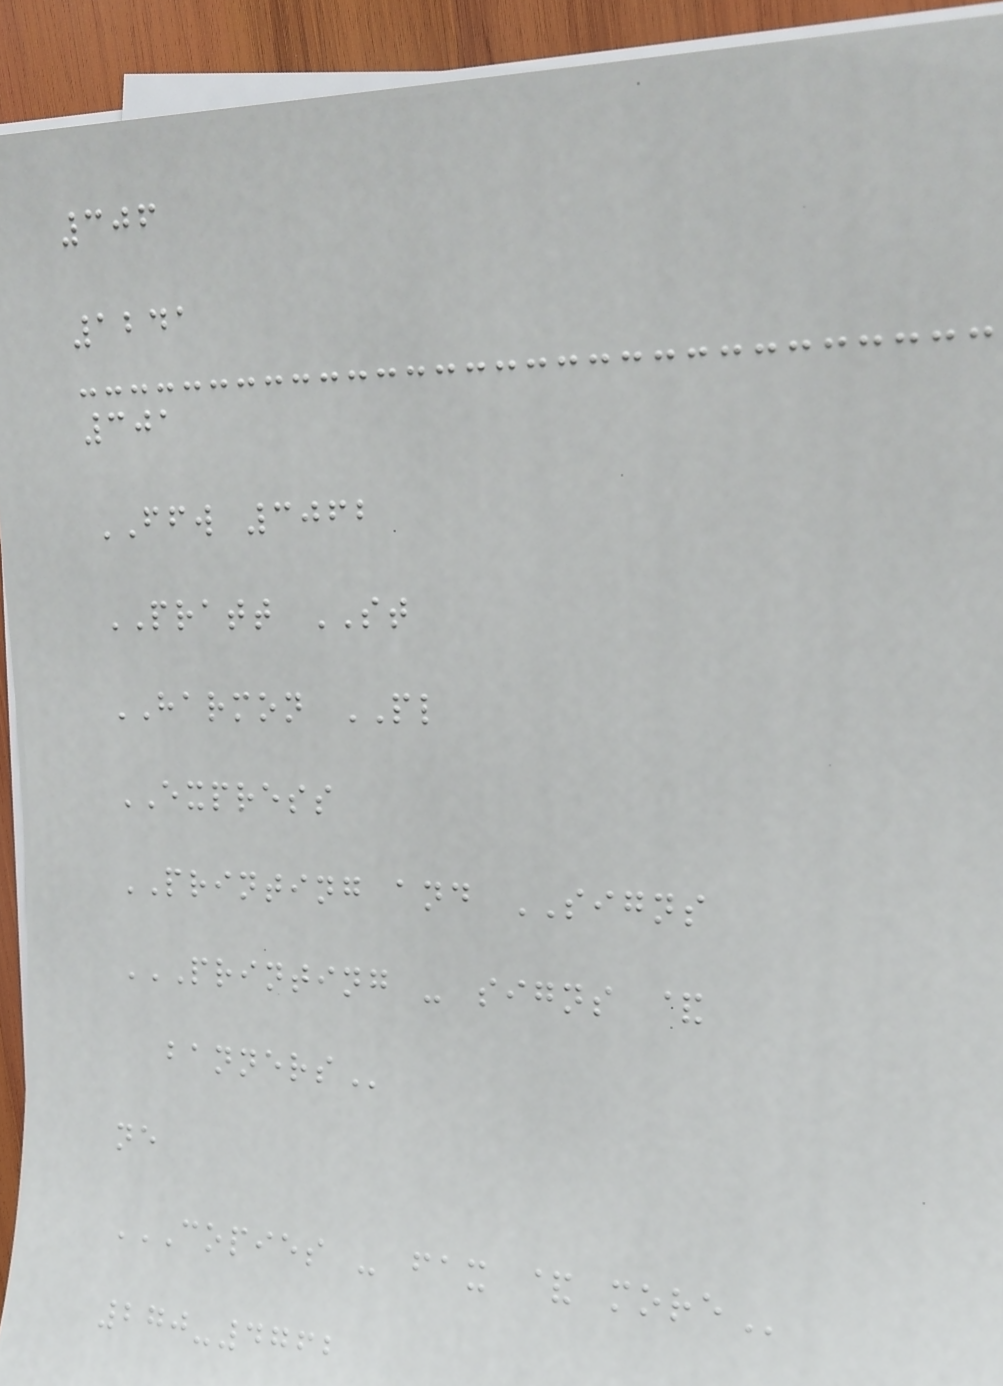306
1241
301
FFW 3062
PRATT ST
HARMON PL
EXPRESS
PRINTING and SIGNS
PRINTING - SIGNS &
BANNERS
ne
COPIES - FAX & MORE
270-4762
